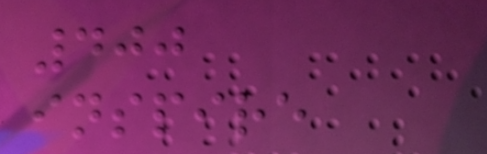400
inspire
